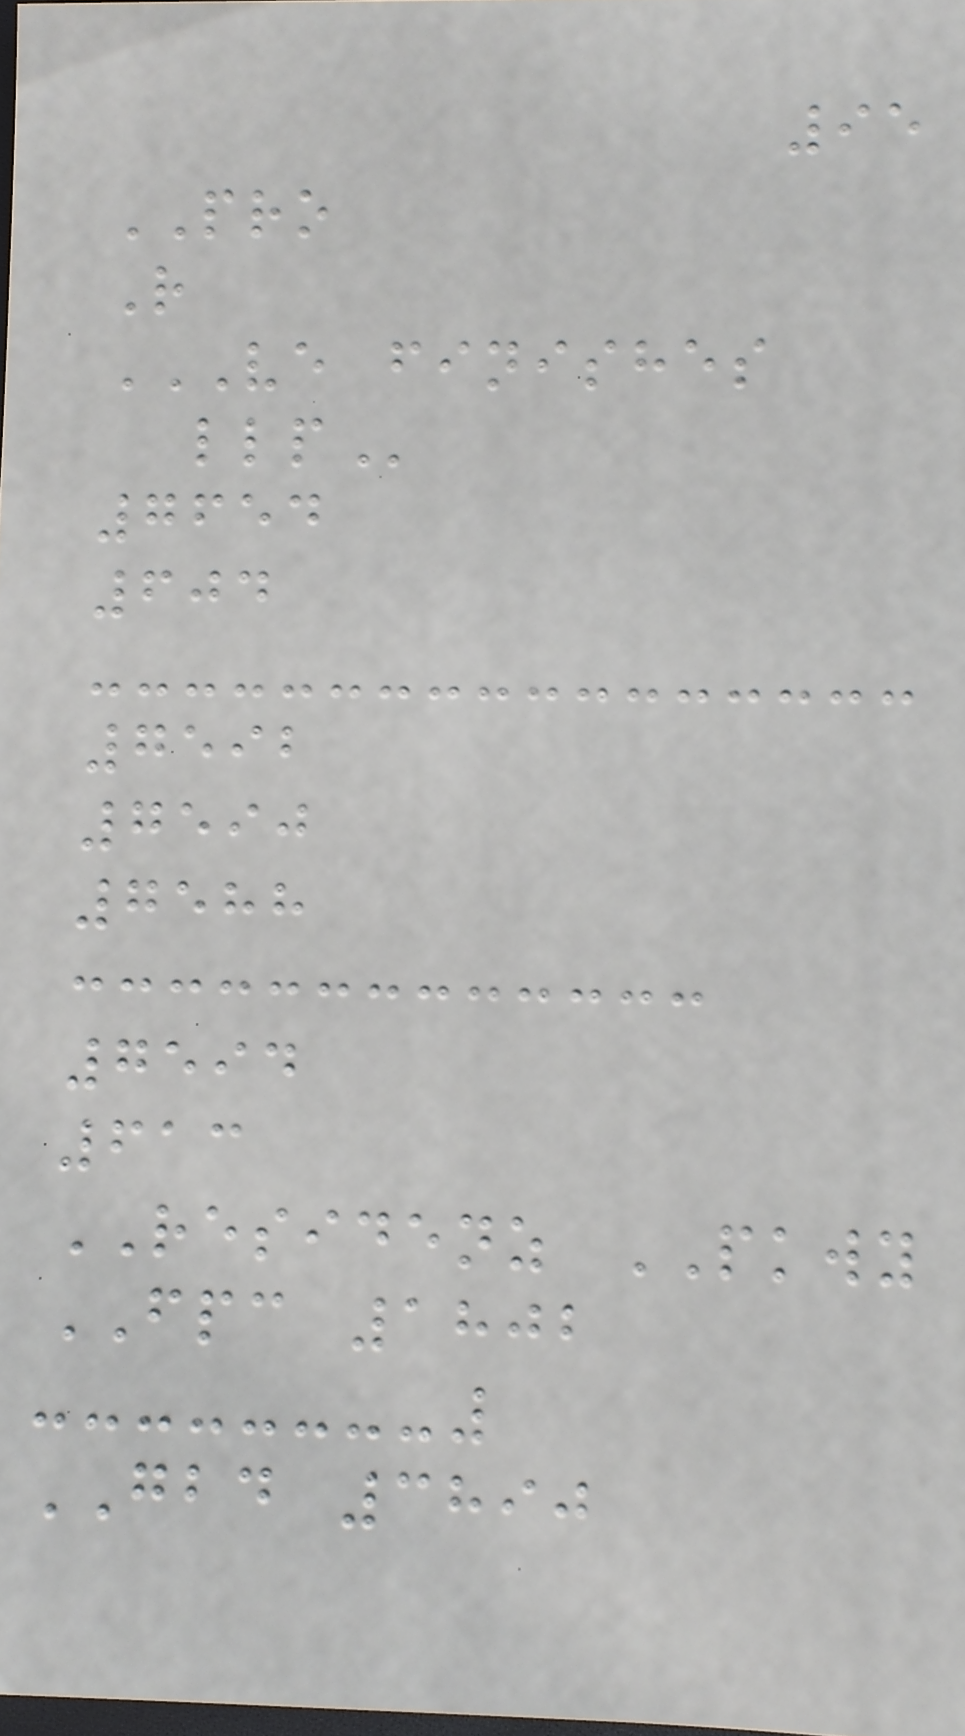95
PRO
R
VE FINISHES
LLP
7654
604
7592
7590
7588
7594
613
RESIDENZ PKWY
FPC 1802
GBD 3890
